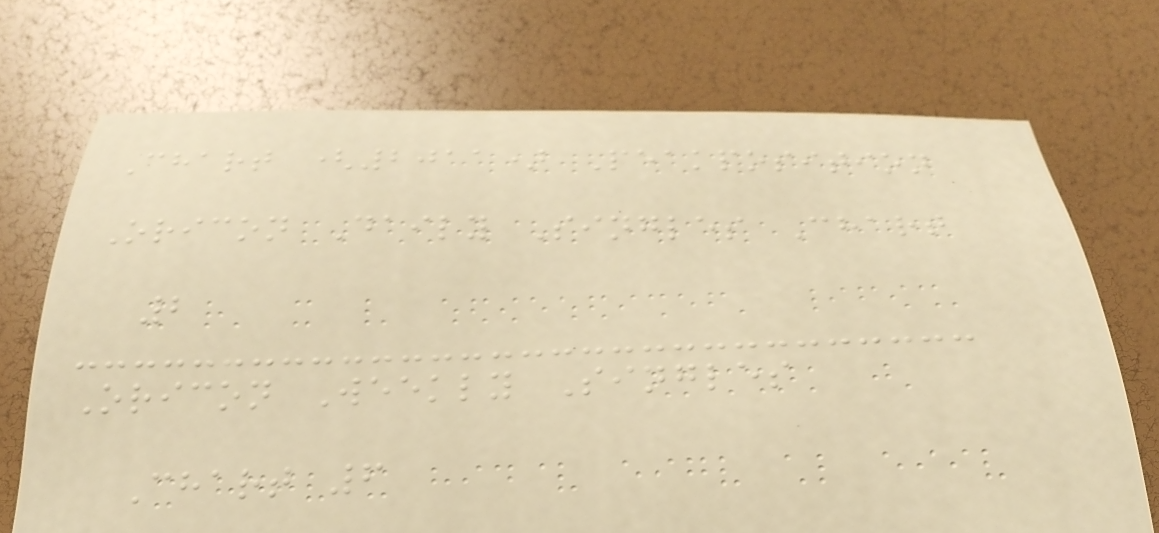Chart (2011) Peakposition
Oricon Daily Singles Chart
2
Oricon Weekly Singles
Chart 6
